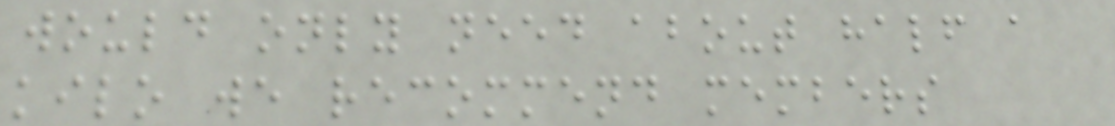would only need about half a
kilo we recommend members
